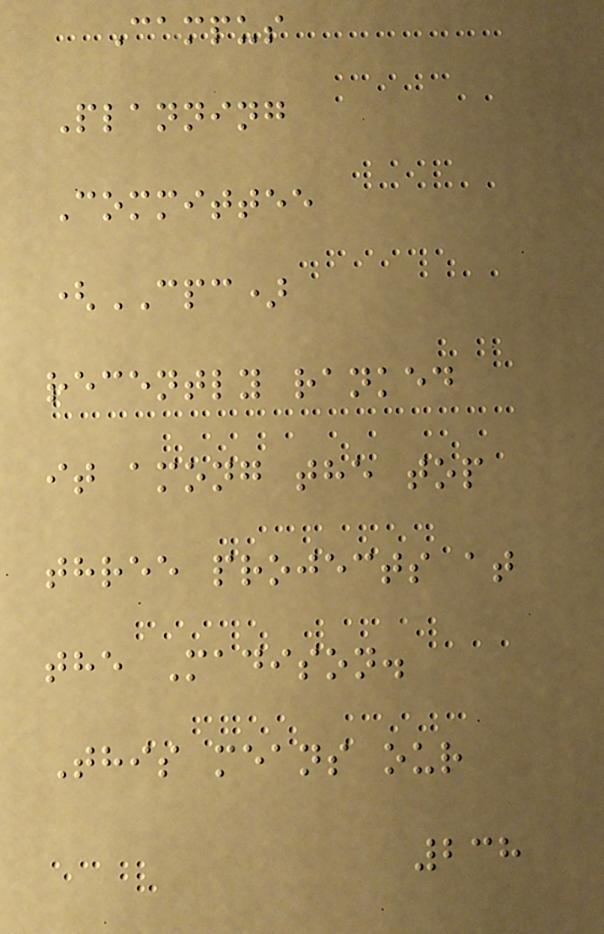Campus
Planning
Committee
(CPC)
recently ranked
it among the top
three projects at
the Madison.
This means our
238
